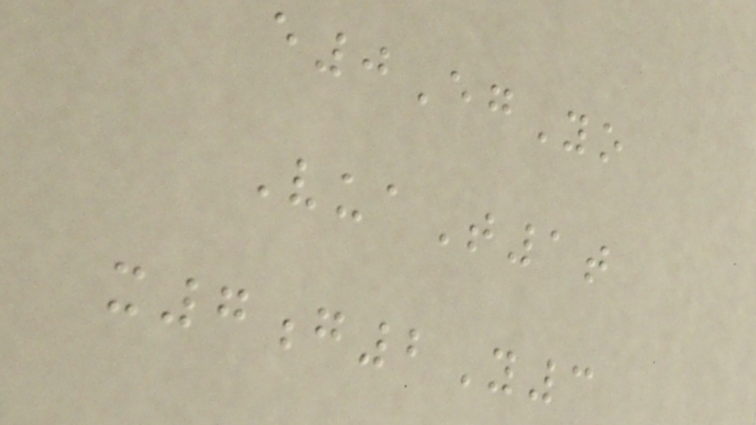e0EgYo
VuaT1t
x7g2Y3
